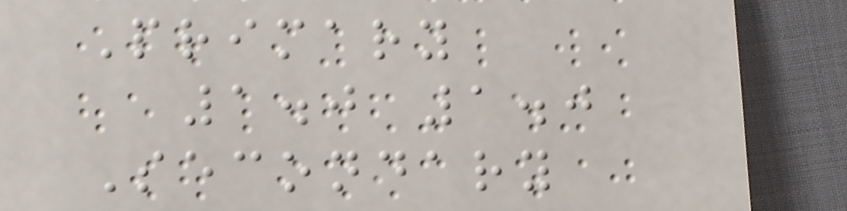Primary
1.0 1.0
Secondary
